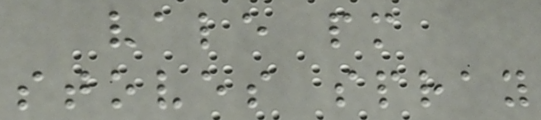vale pm
stoves spray
